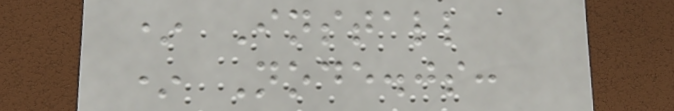* Install
* Node.js:
